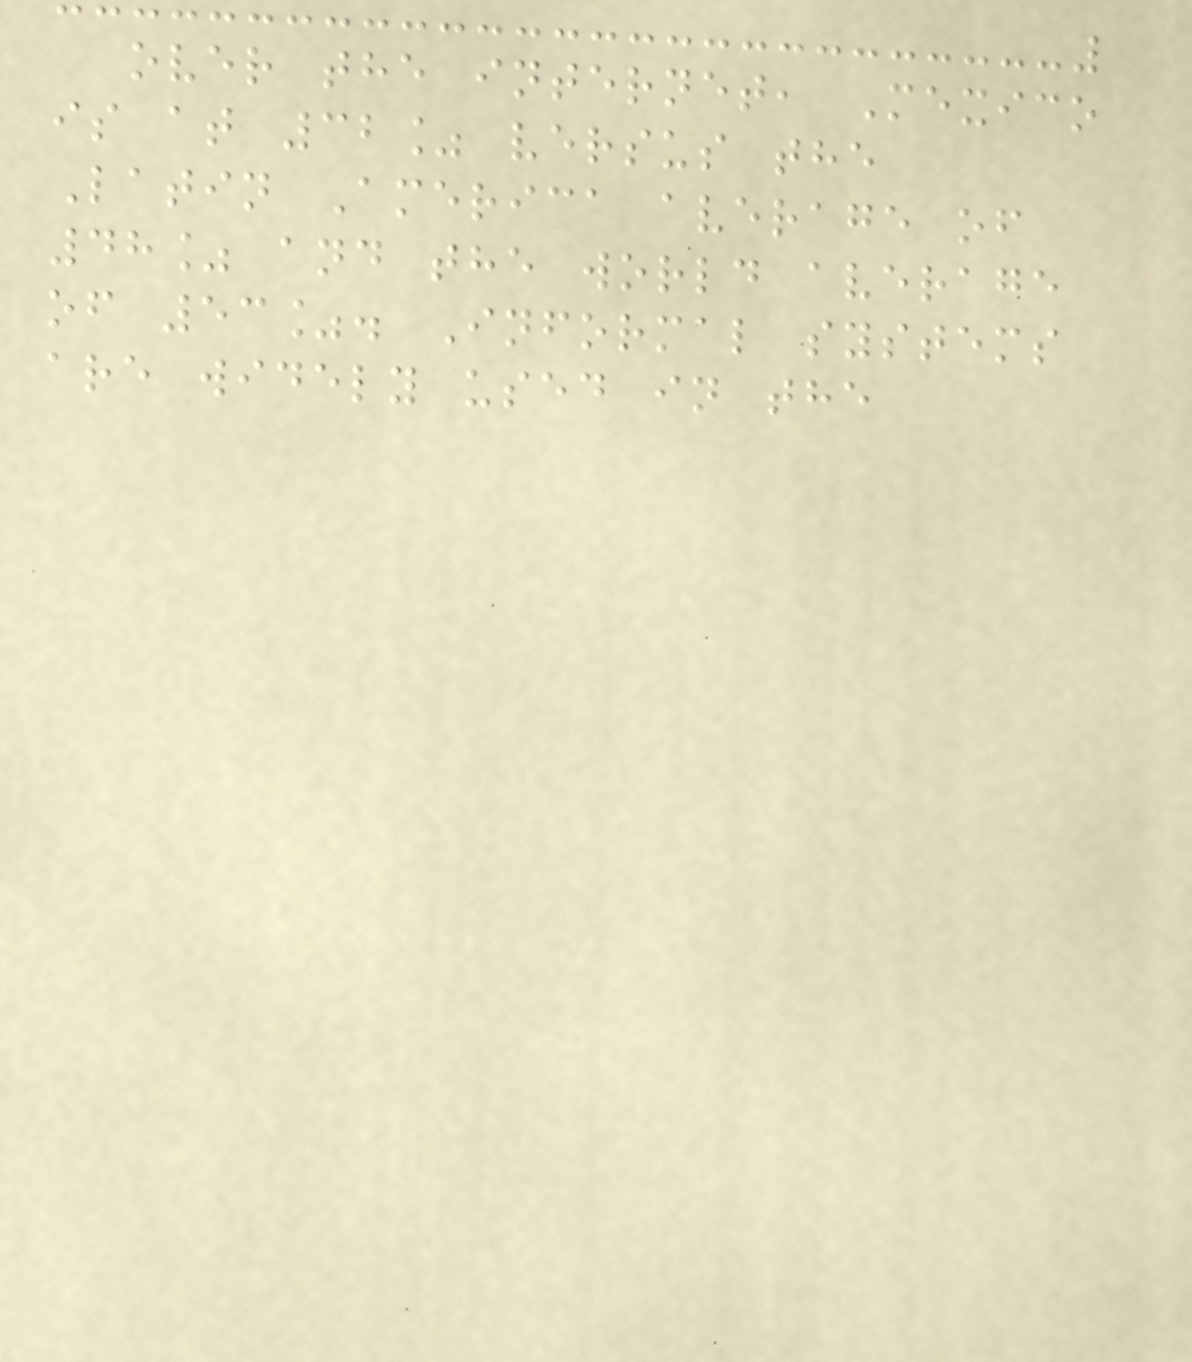over the internet, Mexico
is at 32% versus the
Latin America average of
48% and the world average
of 53%. Informal systems
are widely used in the
